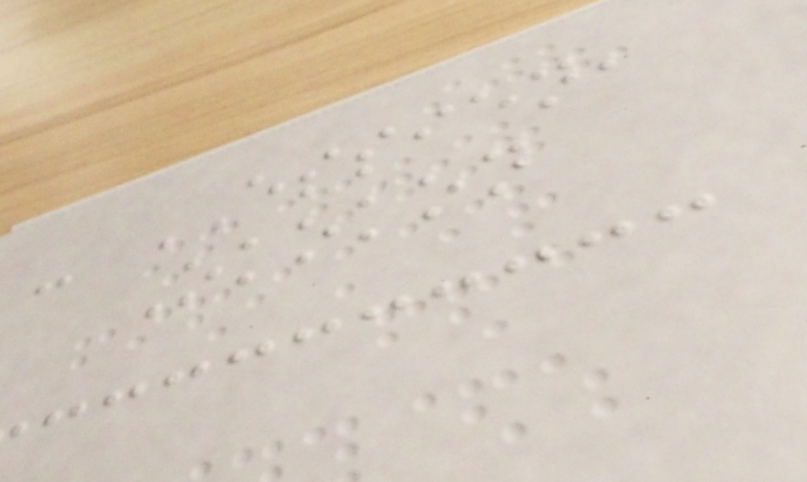- ESSIEN,
Okokon
